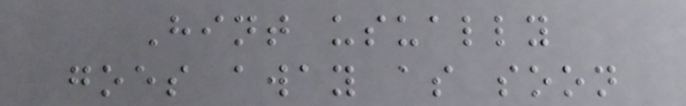Hint usually
goes away as soon
